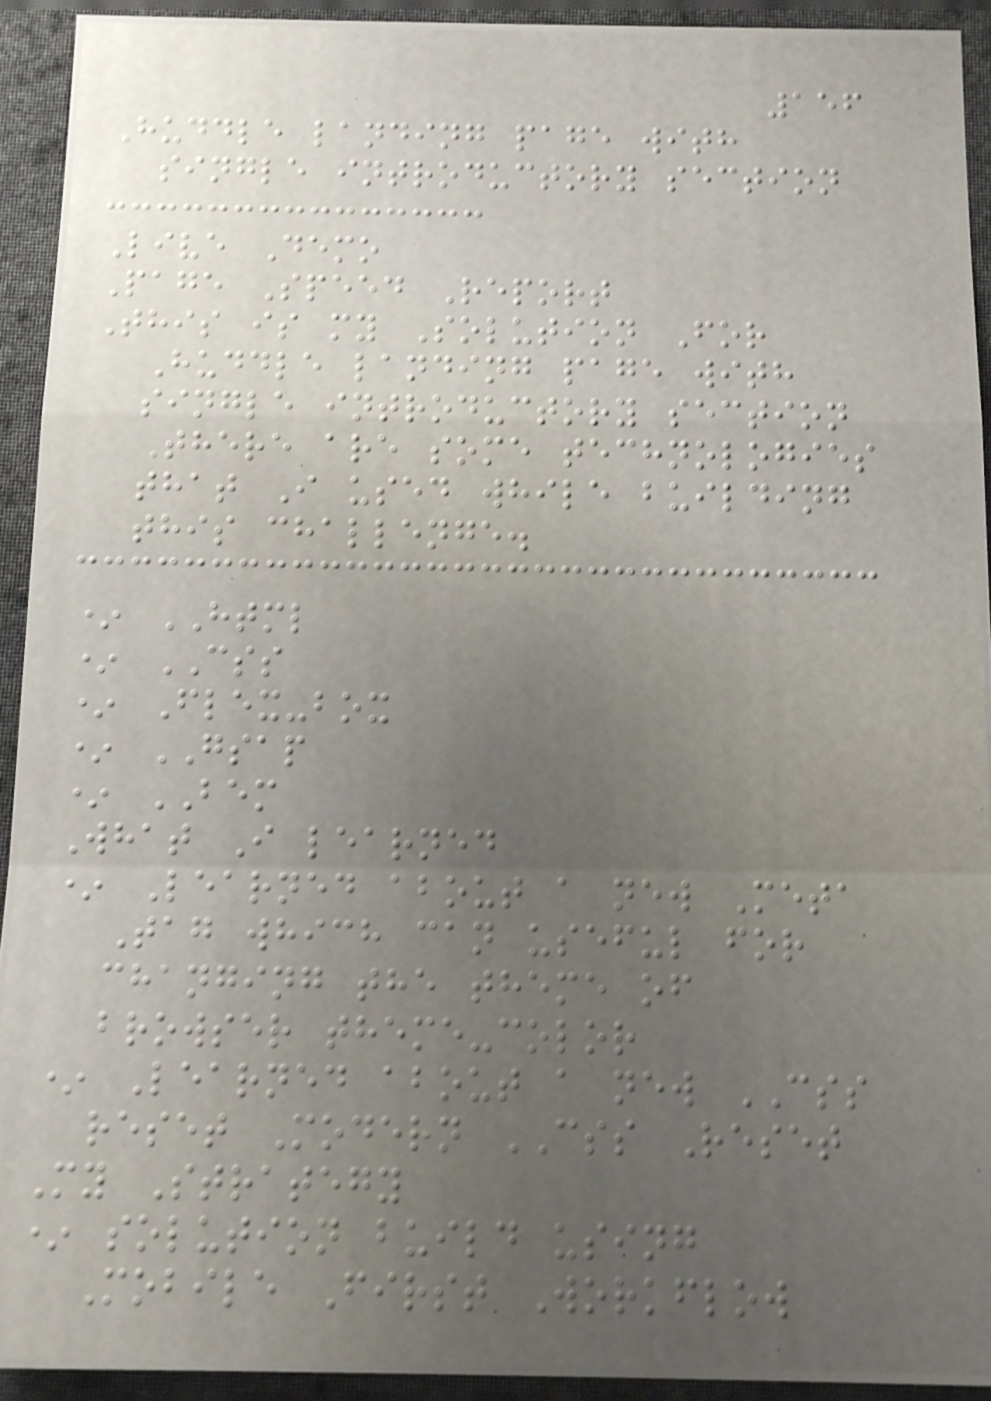156
Huddle landing page with
single introductory section
Live Demo
Page Speed Report
This is my Solution For
Huddle landing page with
single introductory section
There are some technologies
that I used while building
this challenge.
* HTML
* CSS
* Flex-box
* GSAP
* BEM
What I learned
* Learned about a new Meta
Tag which can useful for
changing the theme of
browser theme-color
* Learned about a new CSS
reset Modern CSS Reset
My Strategy
* solution build using
Mobile First Workflow
